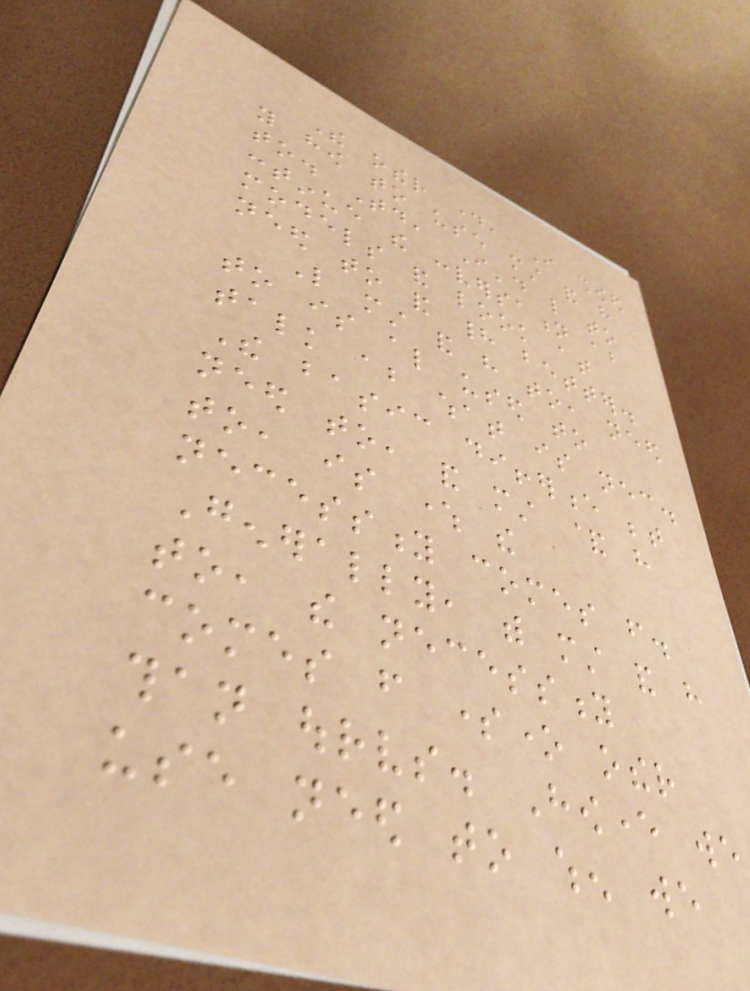The other day, I showed
you how to use must and have
to. Today, I'd like to
continue the conversation about
models and look at
need to and had better.
Like must and have to, need
to is also used to
talk about what is necessary.
The basic difference between
need to, and must & have
to, is where the
necessity comes from.
Generally, with must and have
to, the necessity
comes from someone other
than ourselves. However we
use need to when we
